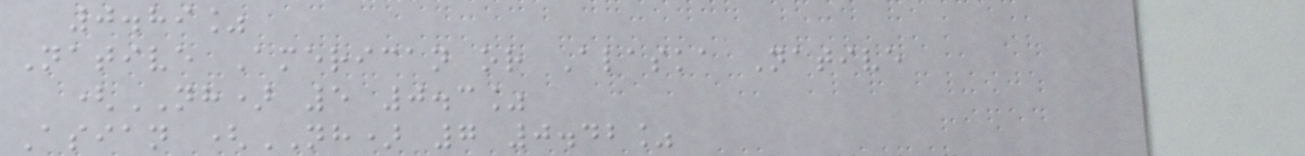0.89%
Native American or Alaska Native
(NH) 5 0.3%
Asian (NH) 7 0.42%
